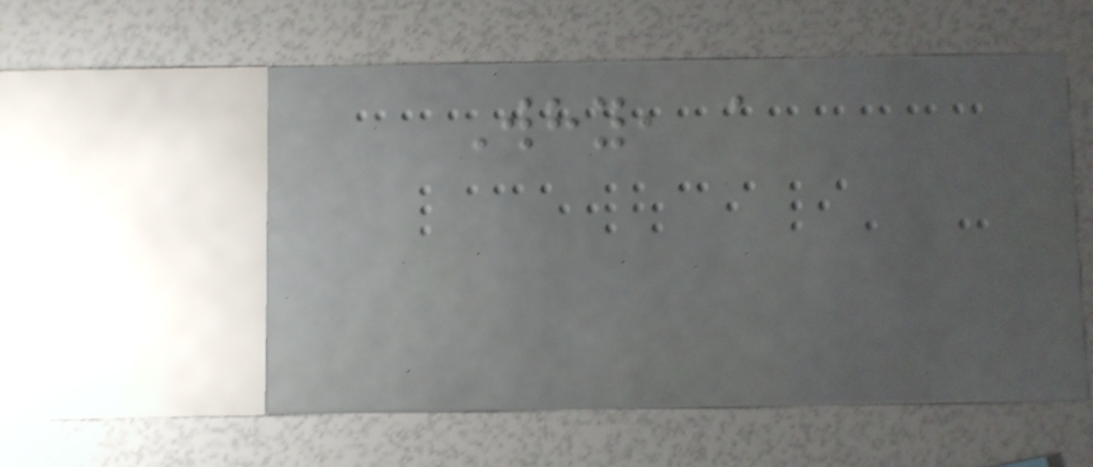Why, a
